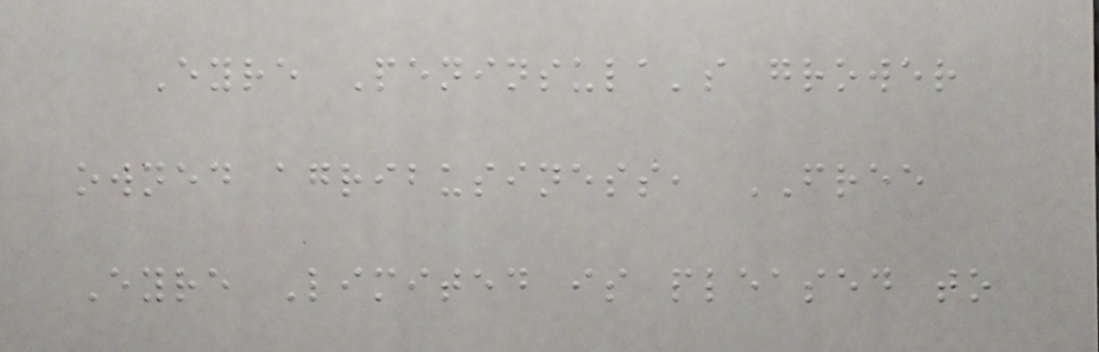Eyre Peninsula's grower
owned agribusiness, FREE
Eyre Limited is pleased to
